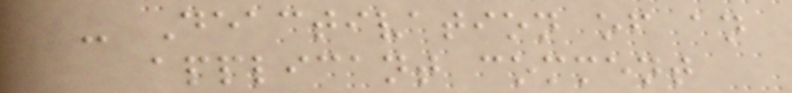- Deactivation of an
applicant comment
